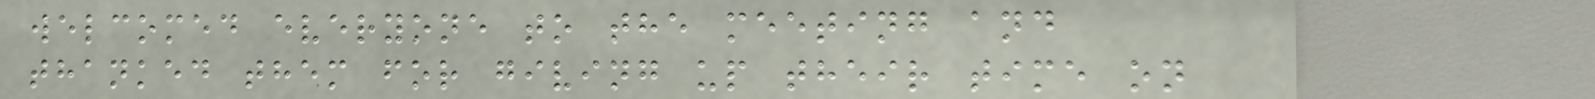welcomed everyone to the meeting and
thanked them for giving up their time on
